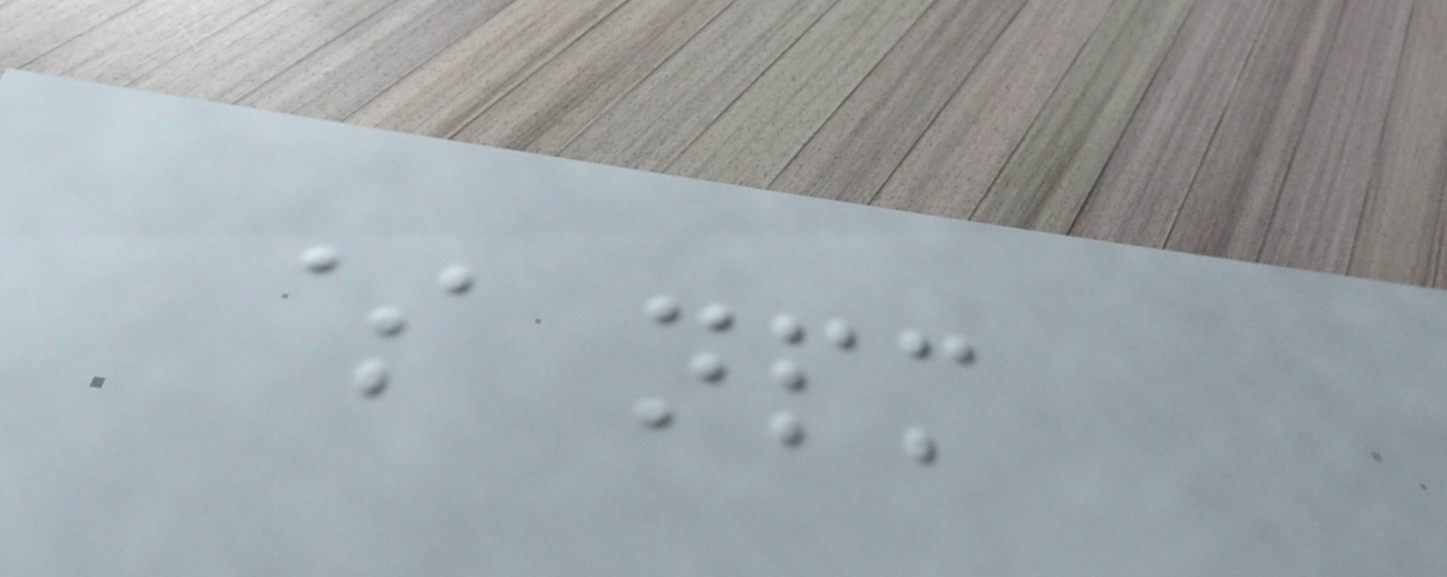$ npm
